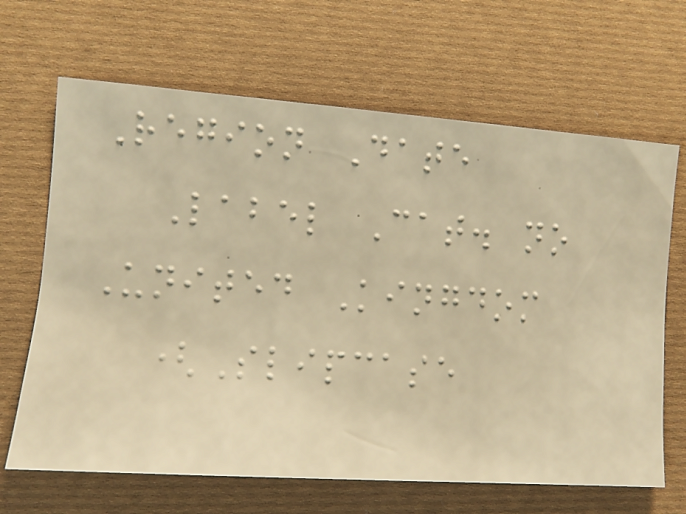Region Date
Label Cat. no
United Kingdom
(Slipcase
